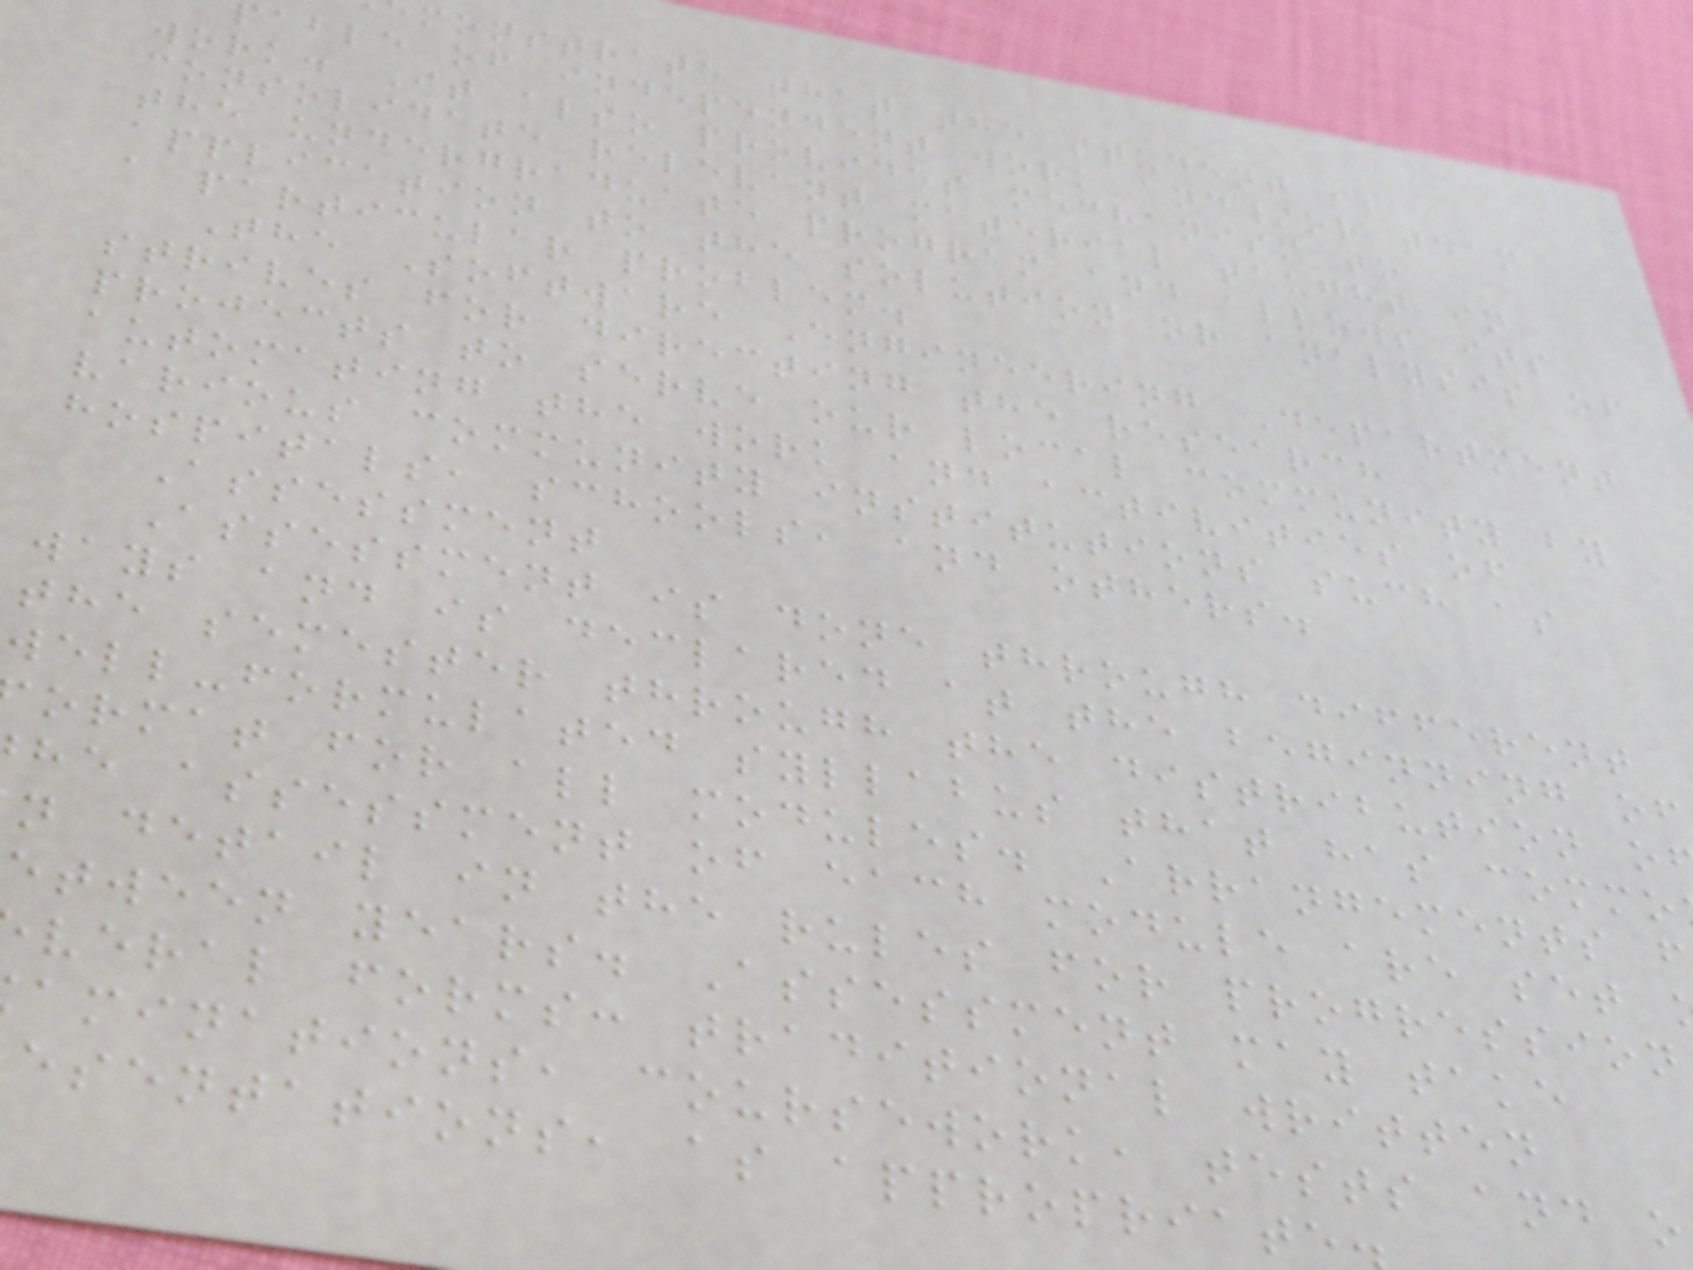monstrate that the student is
able of independent work and/or team
work. It also provides mechanism to
consolidate relevant material taught in
the undergraduate program and allows its
application to the solution or analysis of
a particular problem.
The Software Engineering Department
strives for directing the research
projects to serve our local community by
automating the work and activities of
various community institutions such as
hospitals, schools, and others.
Assessment
Assessment is done through different
ways and is declared at the beginning of
the semester through the distribution o
well-formulated syllabus that has commo
ormat for all modules. Arrangements f
he assessment of each module are set
n detail in the rules for progression
etween years. Assessment may take
veral forms: traditional written
aminations, coursework, tests and o
esentations, as appropriate
